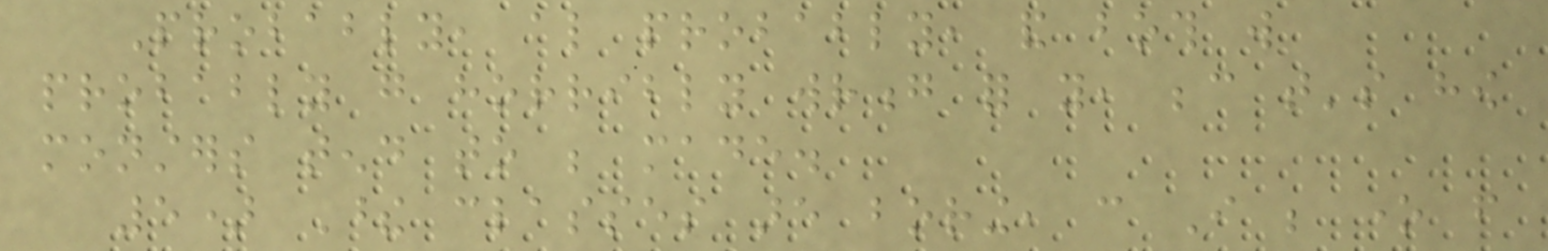Probably, also probably, and both will
probably go horribly wrong for you, because that's how
monsters tend to be made.
5) These classes are boring, can I be one from
